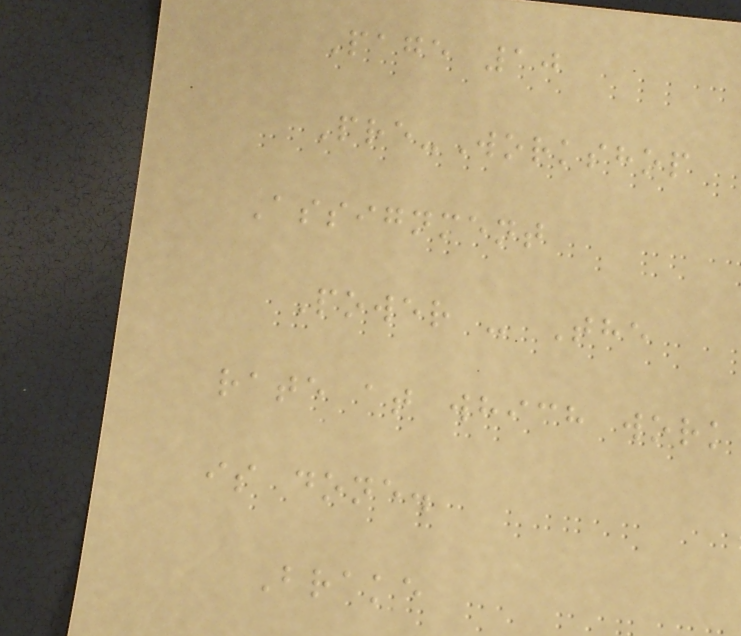Page 10
Pre-Workshop
Assignment
Power - The
rate at which work
is done.
Brake
